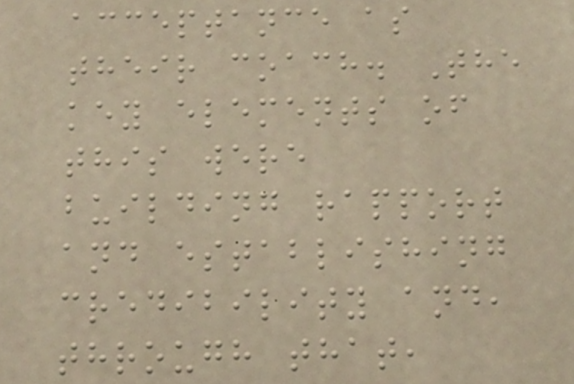acceptance as
their coach. The
key elements of
this were
building rapport
and establishing
credibility and,
through that,
